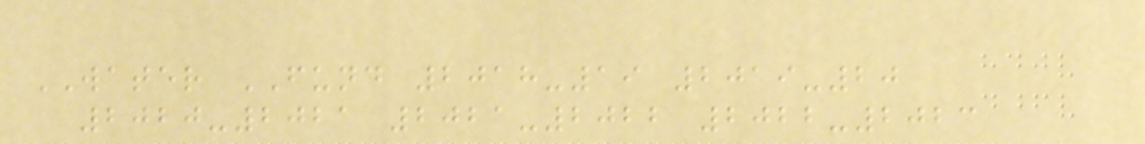WATER FUND 2018-19 2019-20
2020-2021 2021-2022 2022-2023
